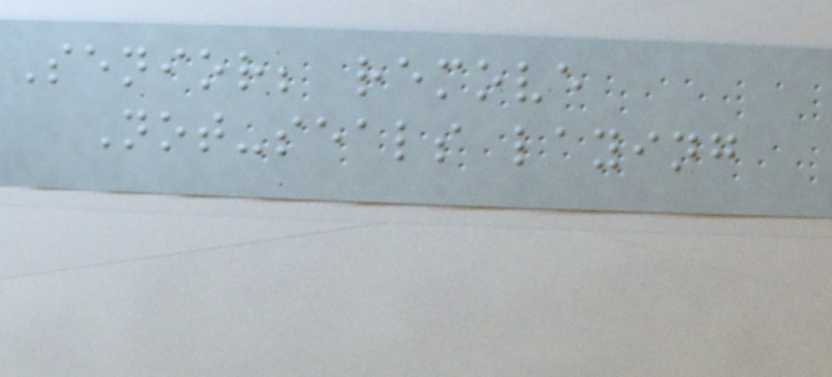Senior; remove
Not-seals laying
